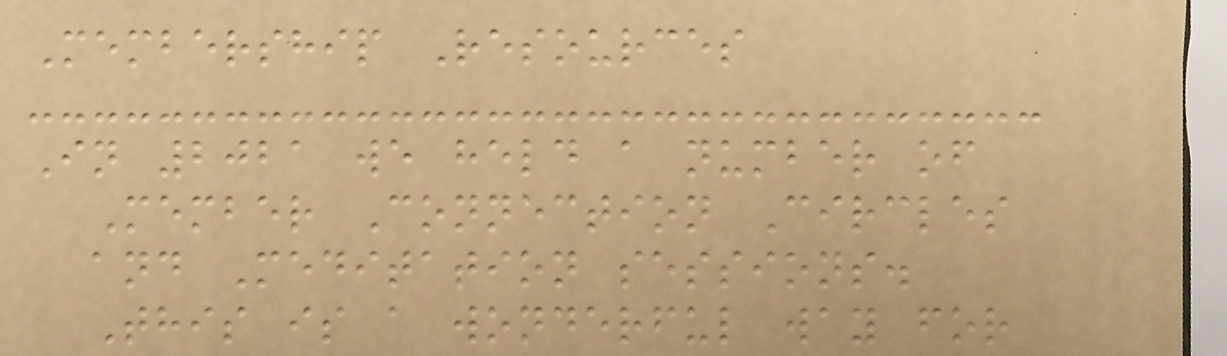Membership Resources
In 2021 we held a number of
Member Connection Circles
and Meditation sessions.
This is a wonderful way for
